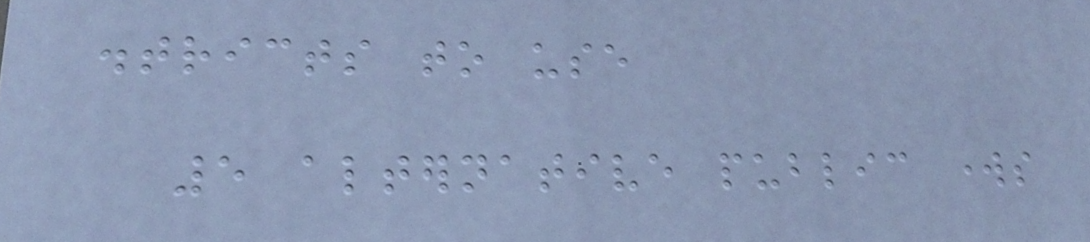districts to use
5 alternative public works
